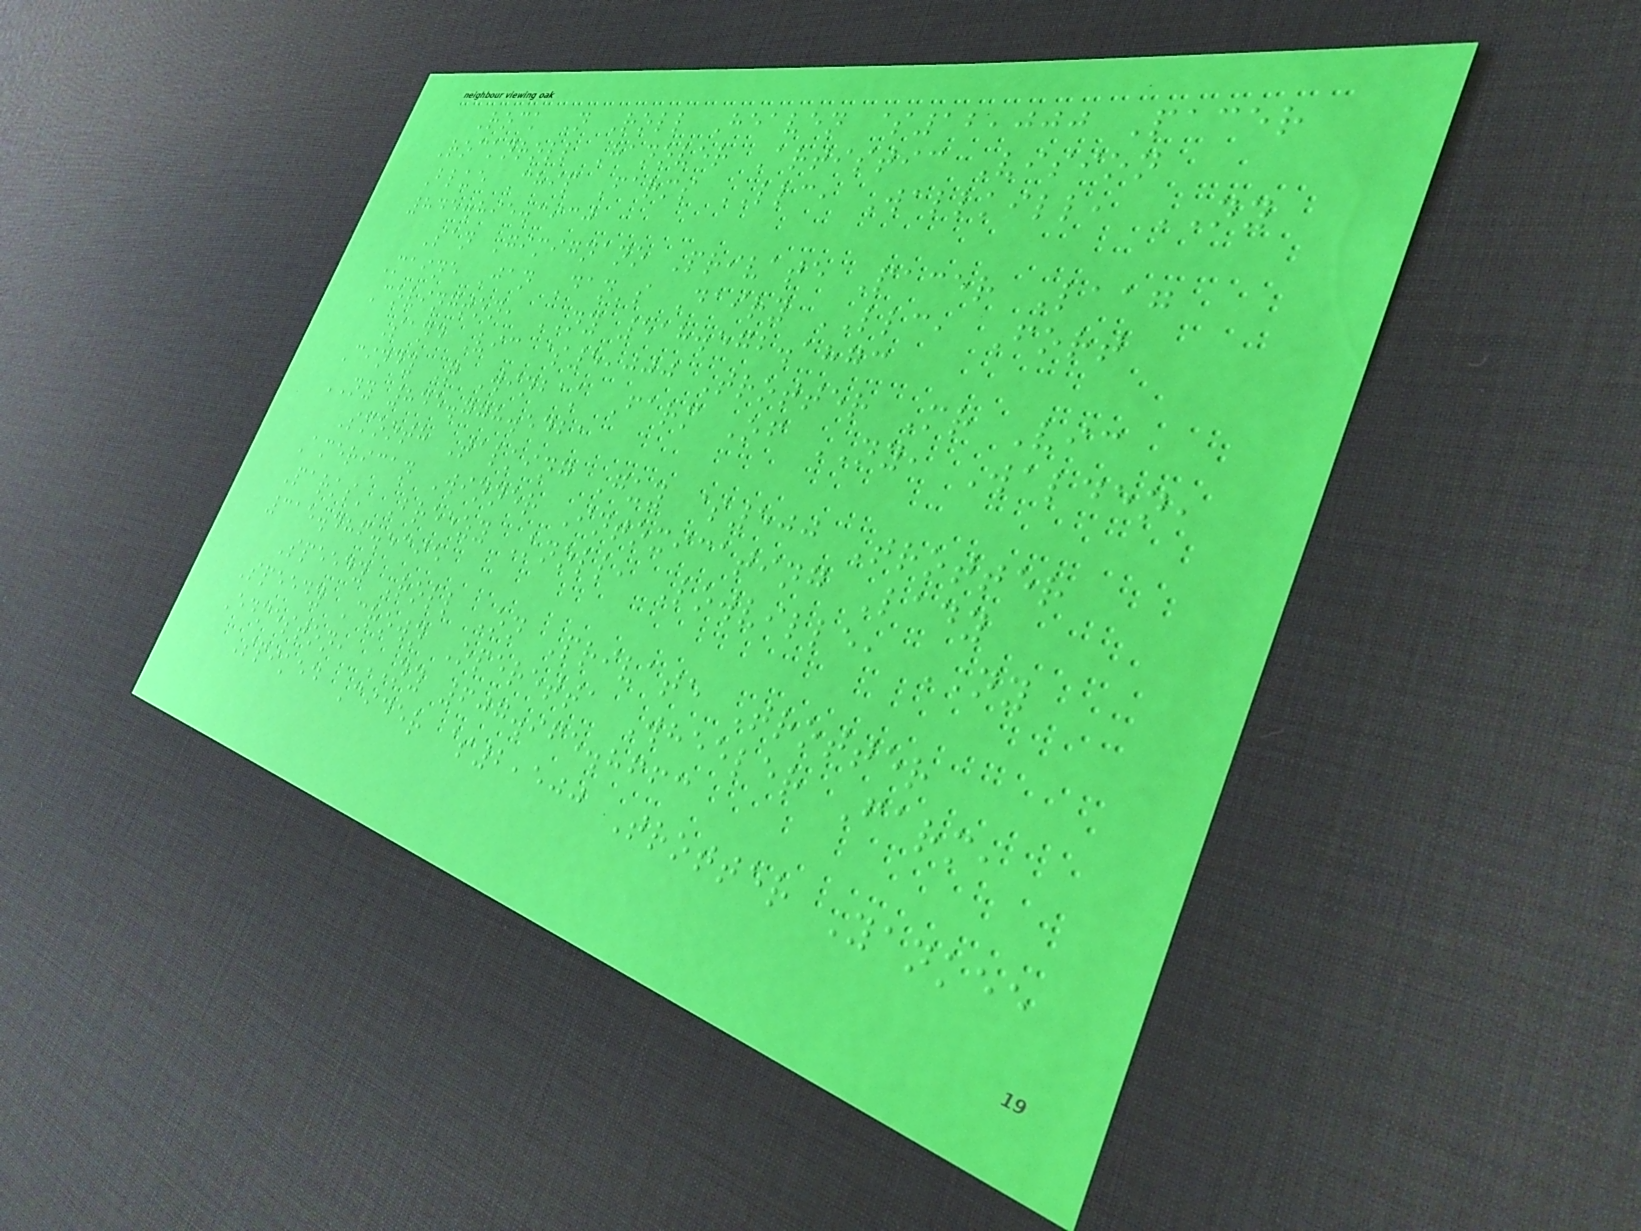Rock N Roll Heaven $12,000 Pacer
Rocknroll Hanover Artistic Vision
Blue Chip Farms LLC, Wallkill, NY
845.895.3930
San Gimignano Private Pacer Laag
Maine Jan Dan's Dairy LLC, Fort
Covington, NY 518.572.1873
Sand Vic $5,000 Trotter Mr Vic
Cindy Q Winbak Farm Of NY, Walden,
NY 845.778.5421
Smooth Talking Guy $500 Trotter
American Winner Intoxicating Lady
Parks' Breezy Knoll, Lowville, NY
315.486.5395
Speedy Roll On Private Trotter
Speedy Crown Operetta Wheeler Farm,
Edmeston, NY 607.965.8663
Spiked Cider $2,500 Trotter Yankee
